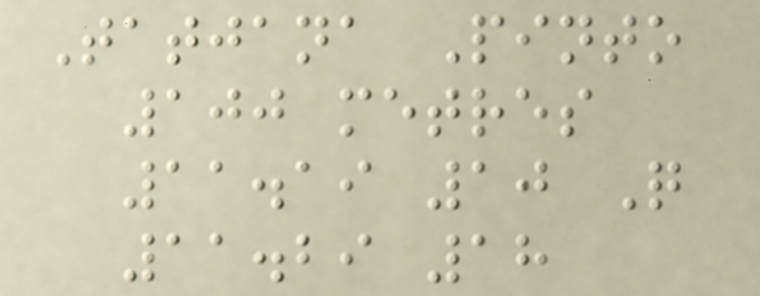Tatjana Pinto
100 metres
11.19 10 Q
11.29 18
